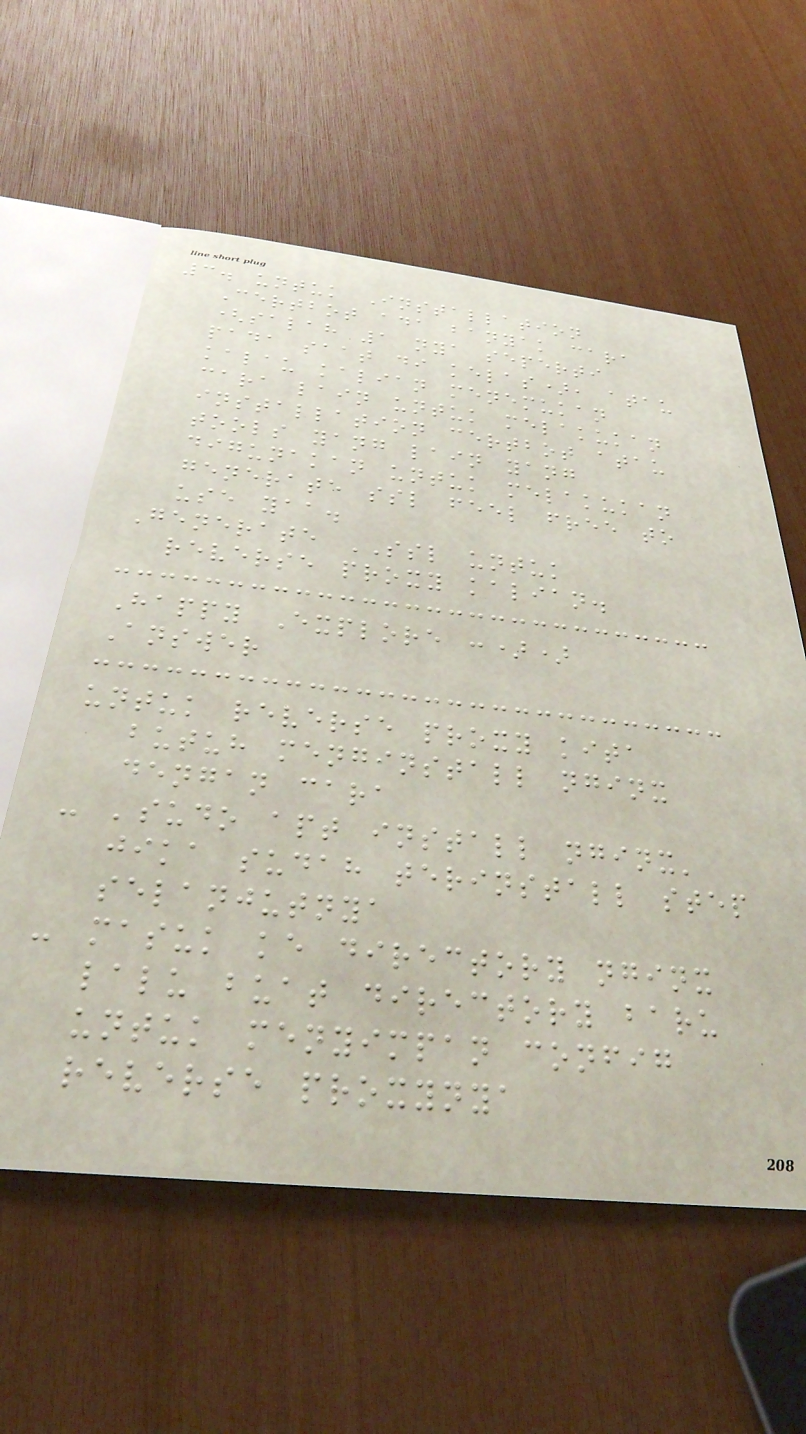3. untuk Installation
Certbot ada banyak cara
(salah 1 nya seperti
pada saat di kelas), atau
kalau kalian menemukan
cara lain untuk melakukan
installation certbot atau
tools yang lain yang
digunakan untuk melakukan
generate ssl feel free to
use yaa.
Generate SSL untuk
reverse proxy kalian.
Happy Explore :))
Answer
untuk reverse proxy kita
butuh menginstall nginx
dengan cara
- 'sudo apt install nginx'
jika sudah terinstall step
selanjutnya
- masuk ke directory nginx
lalu buat directory baru
untuk menyimpan config
reverse proxynya
